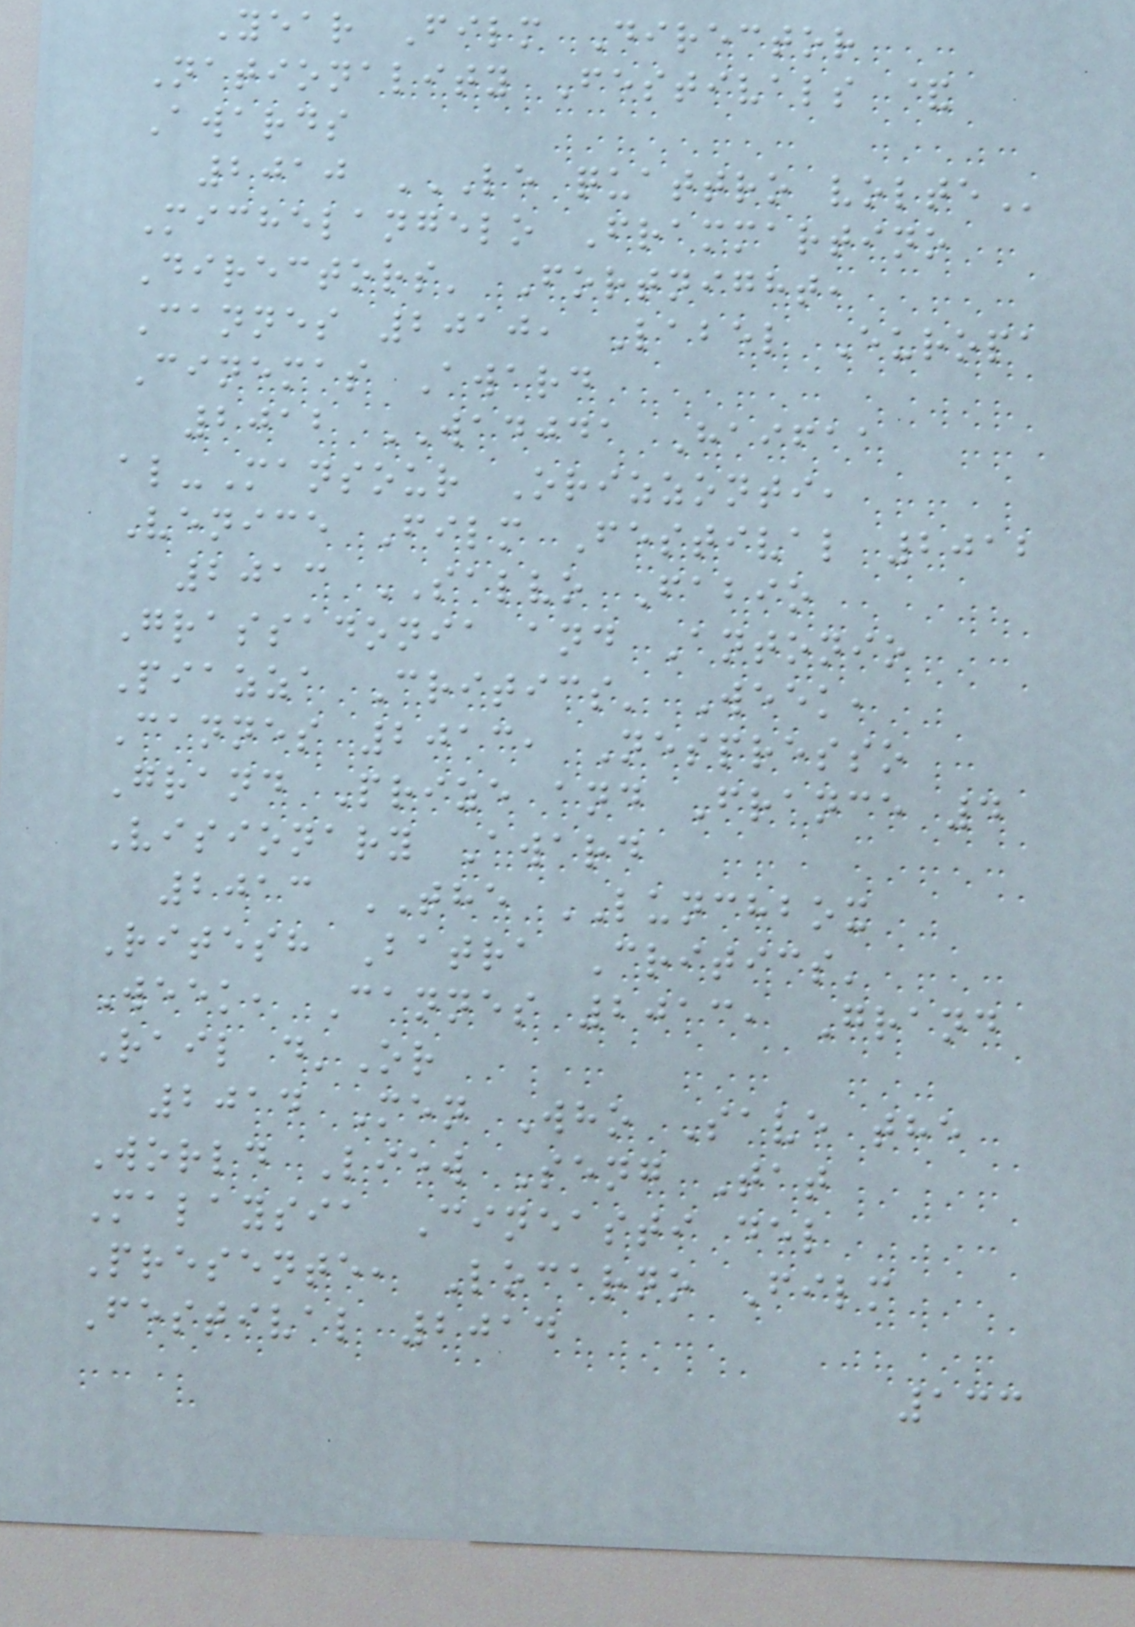Year Film Director
Nationality Festivals &
Awards
2010 LE QUATTRO VOLTE
Michelangelo Frammartino
Directors' Fortnight,
Cannes 2010, Label Europa
Cinemas Award
2012 WADJDA Haifaa
al-Mansour Orizzonti,
Venice Film Festival 2012
2013 SALVO Fabio
Grassadonia and Antonio
Piazza Critics' Week,
Cannes 2013, Nespresso
Grand Prize and France 4
Visionary Award
2013 THE LUNCHBOX
Ritesh Batra Critics'
Week, Cannes 2013, Grand
Rail d'Or
2014 Men Who Save the
World Liew Seng Tat
Malaysia Cineasti del
Presente, Locarno Film
Festival 2014
133
